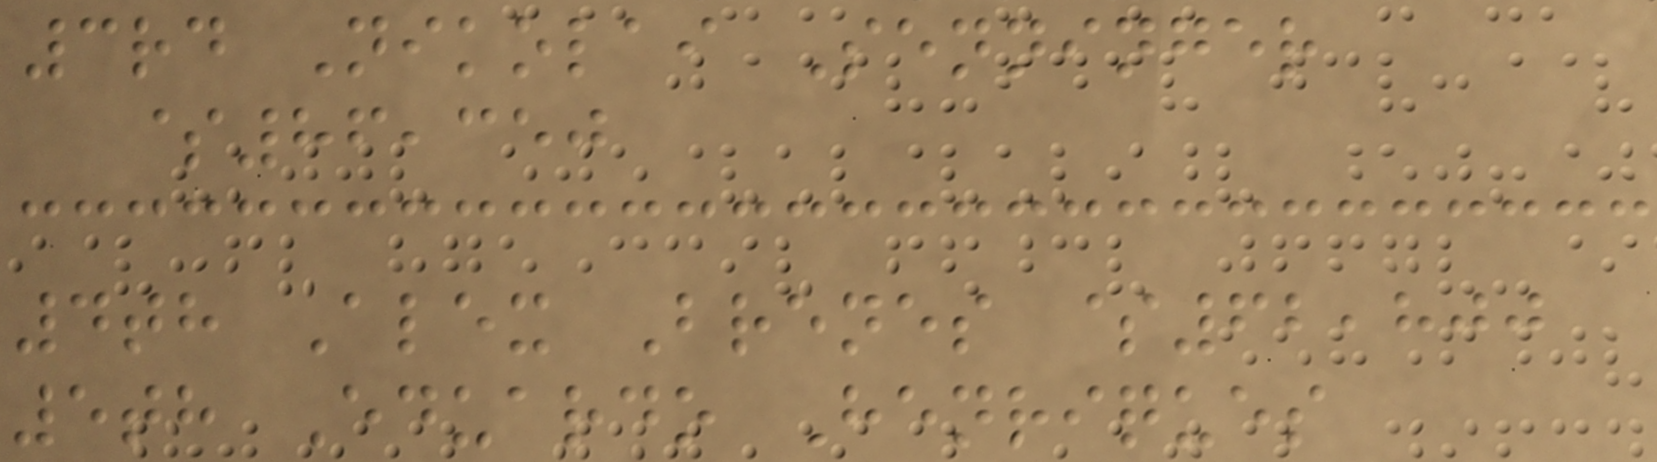3rd Nikolai Senninger
$86,350
4th Alex Brenes $62,800
5th Eduardo Henriques
